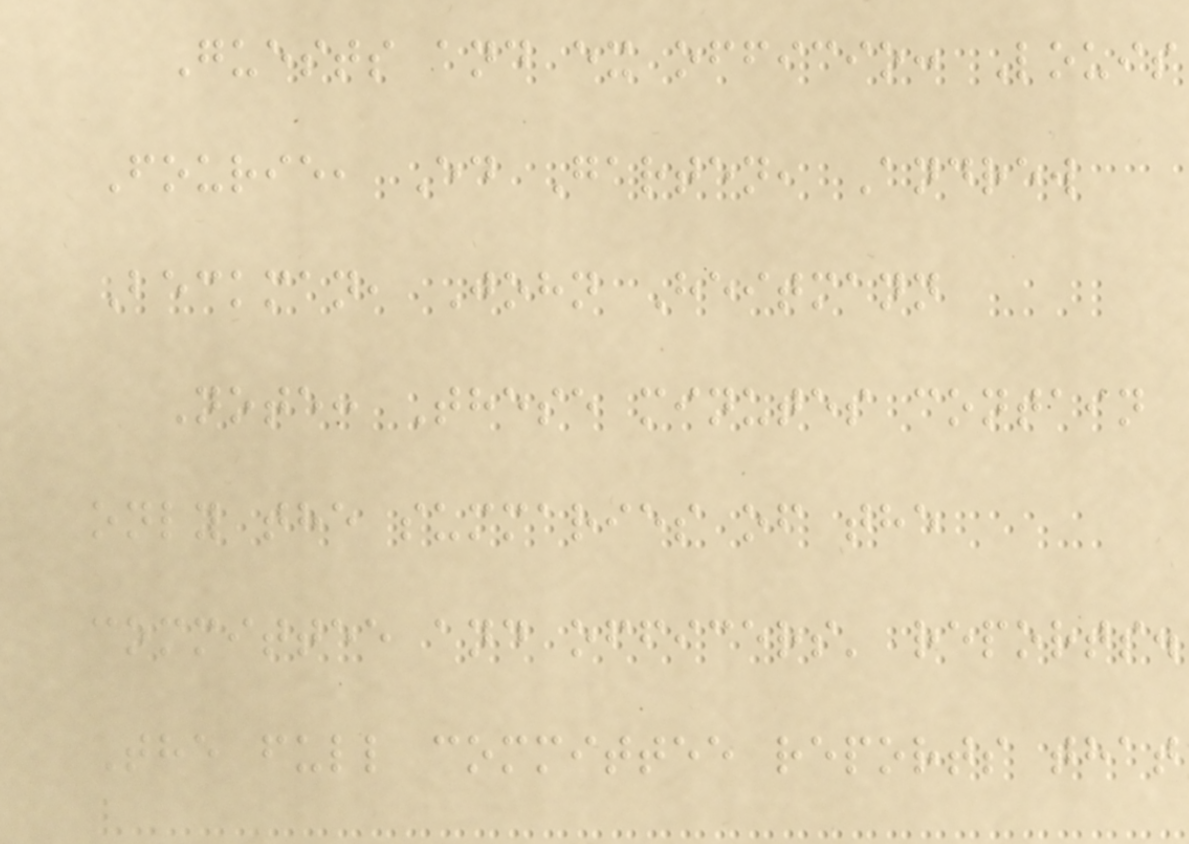Guests and ex officio: Louis
Fourie, Ed Garten, Andrew
Beckman, John Heitmann
Note: These minutes contain
only the summaries of the
committee and officers' reports.
The full committee reports that
